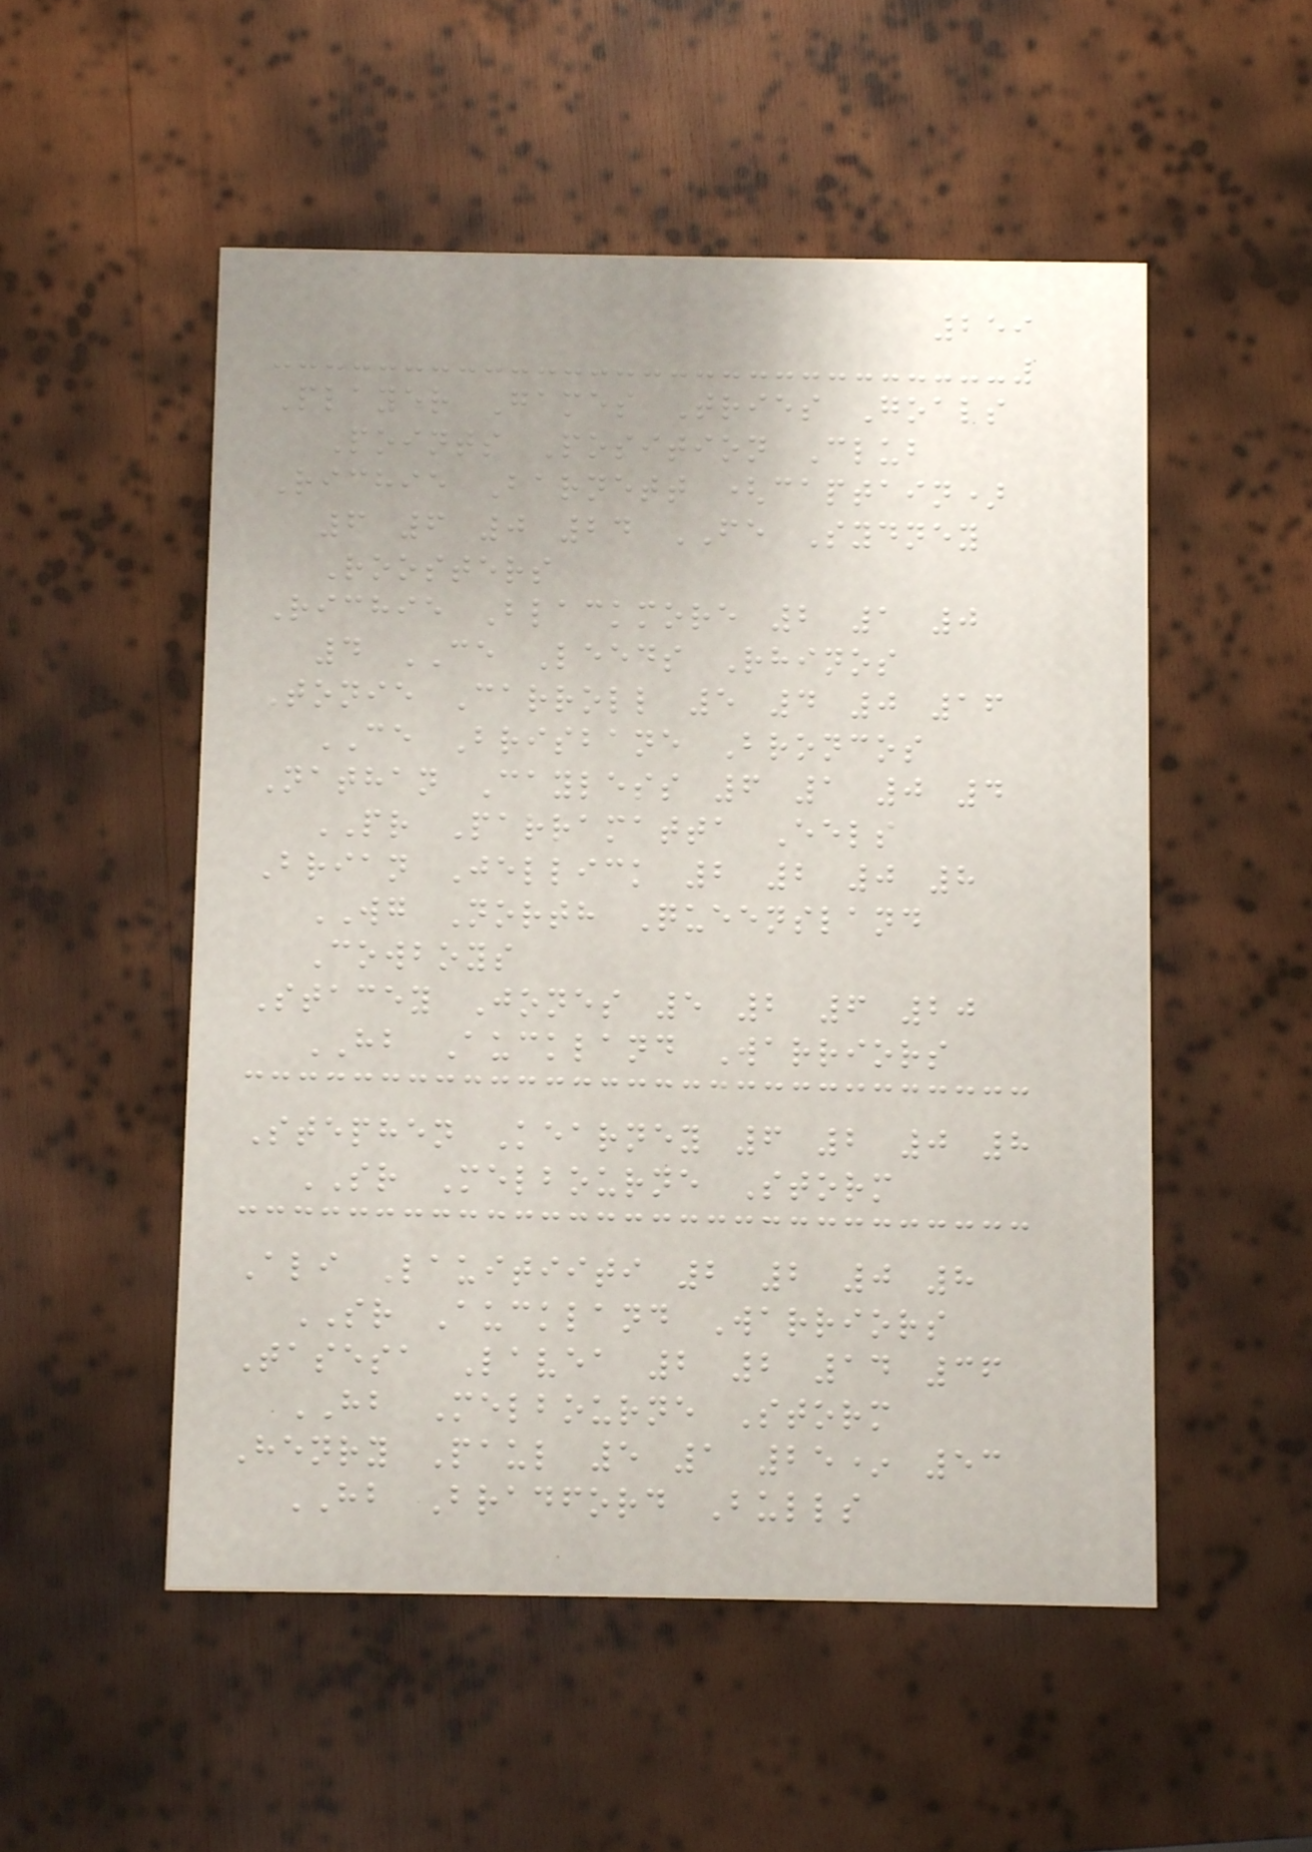259
Player Games Tries Goals
Points Position Club
Richie Barnett (captain)
6 6 0 24 FE Sydney
Roosters
Richie Blackmore 2 1 0
4 CE Leeds Rhinos
Tonie Carroll 5 4 0 16
CE Brisbane Broncos
Nathan Cayless 6 1 0 4
PR Parramatta Eels
Brian Jellick 2 2 0 8
WG North Queensland
Cowboys
Stacey Jones 5 2 6 20
HB Auckland Warriors
Stephen Kearney 6 2 0 8
SR Melbourne Storm
Ali Lauitiiti 2 2 0 8
SR Auckland Warriors
Tasesa Lavea 2 2 14 36
HB Melbourne Storm
Henry Paul 5 1 25* 53
HB Bradford Bulls
